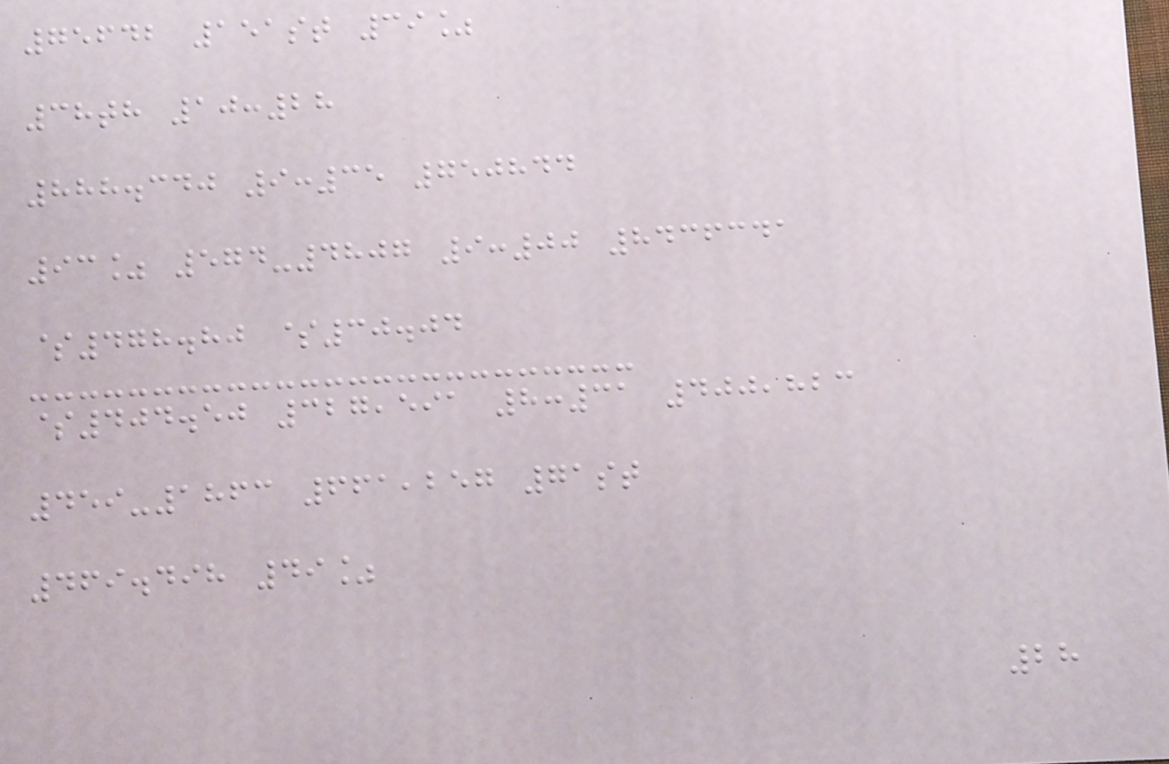75642 151st 39%
38th 10:28
888.340 9:35 750844
93% 574-4807 9:00 8436341
$478.80 $30.04
$404.50 327,591 8:31 400,823
459-1863 661,257 71st
469.498 49%
28
